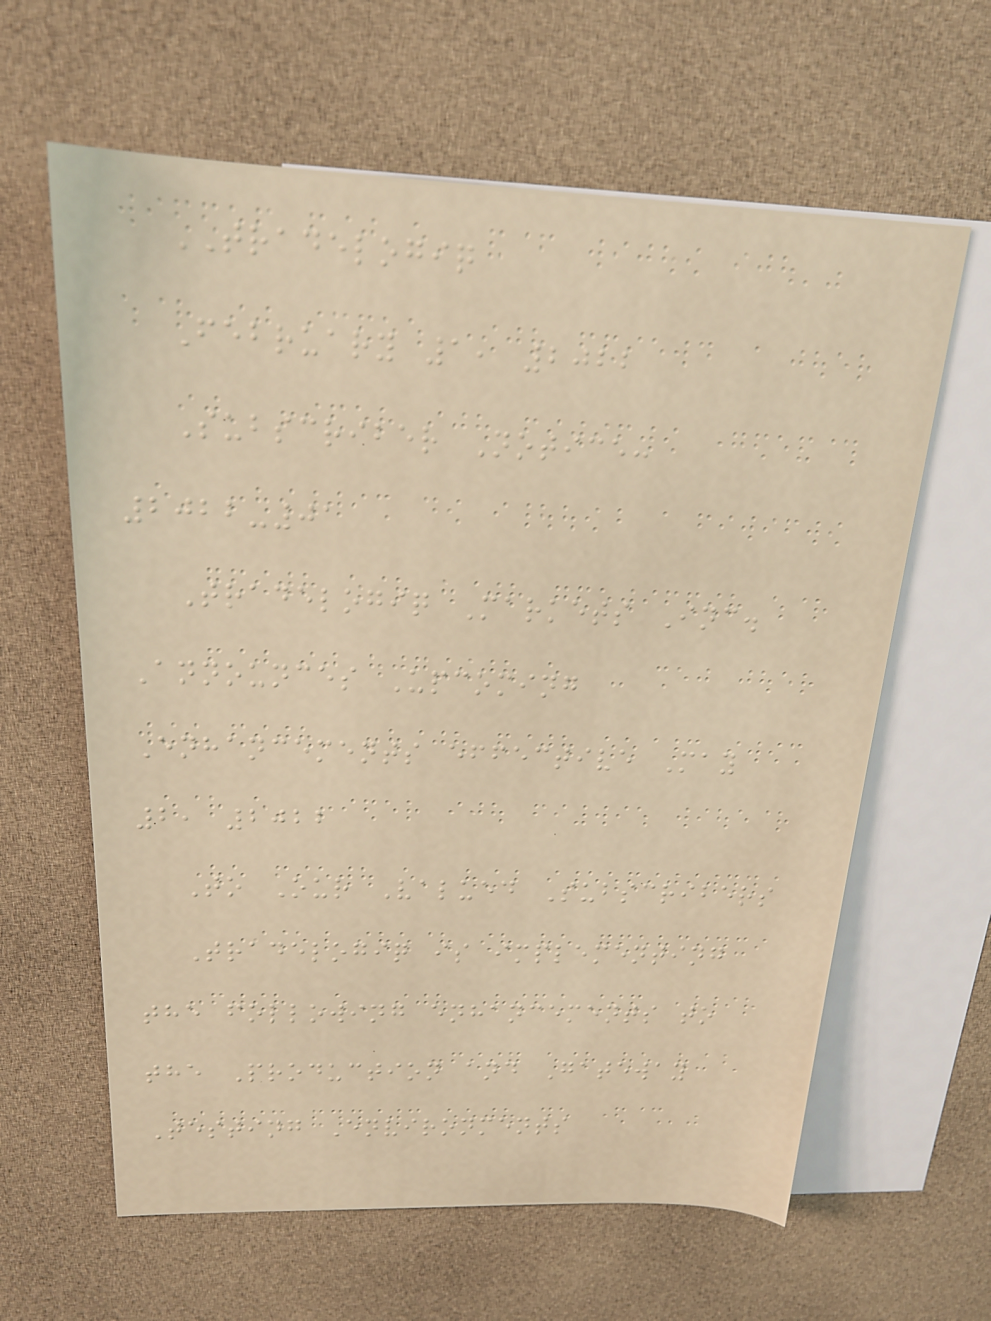TRADELOGIQ
February 1, 2022
Subscriber Notice:
2022-01
Tradelogiq Markets Inc.
Announces Upcoming
Enhancements effective May
2, 2022
To Our Valued Subscribers
Tradelogiq is implementing
the following enhancements to
the Production and Gateway
Testing Environments
